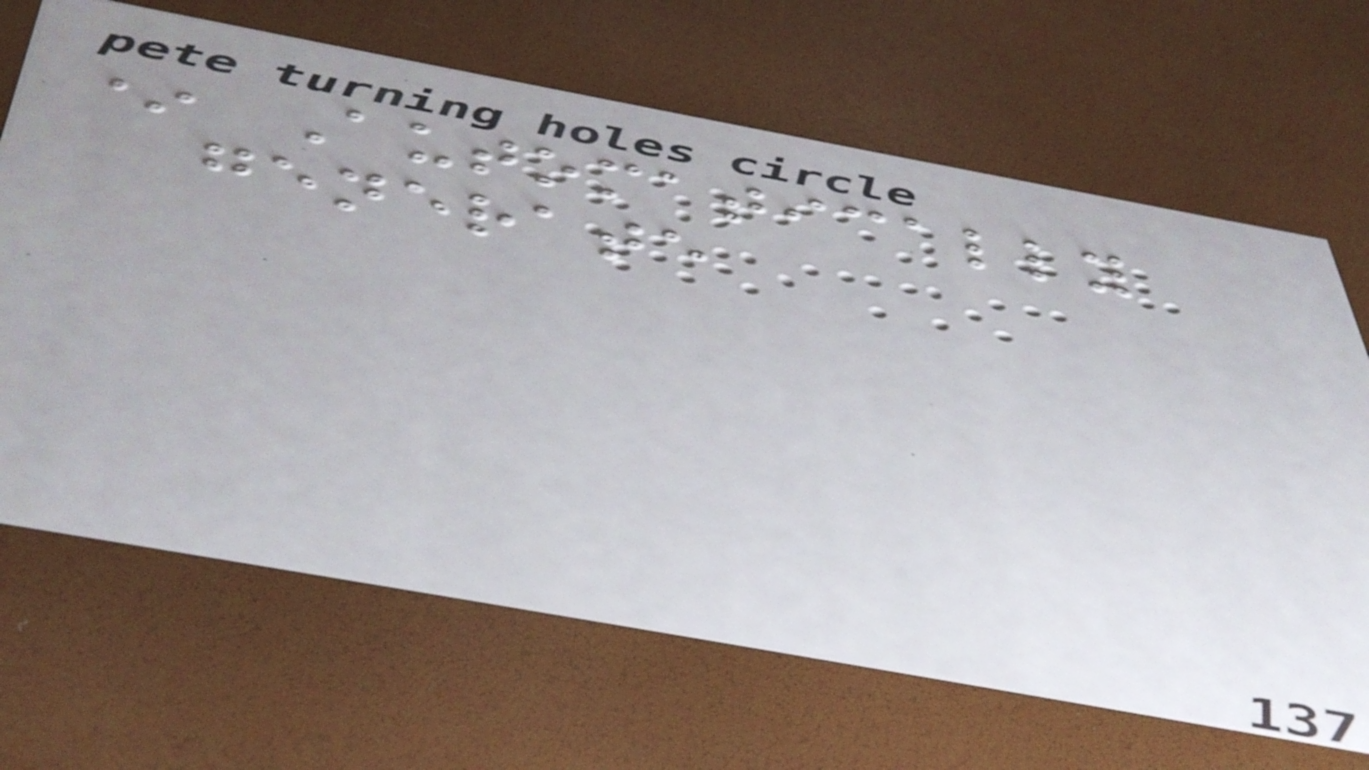* Automatically
generate
